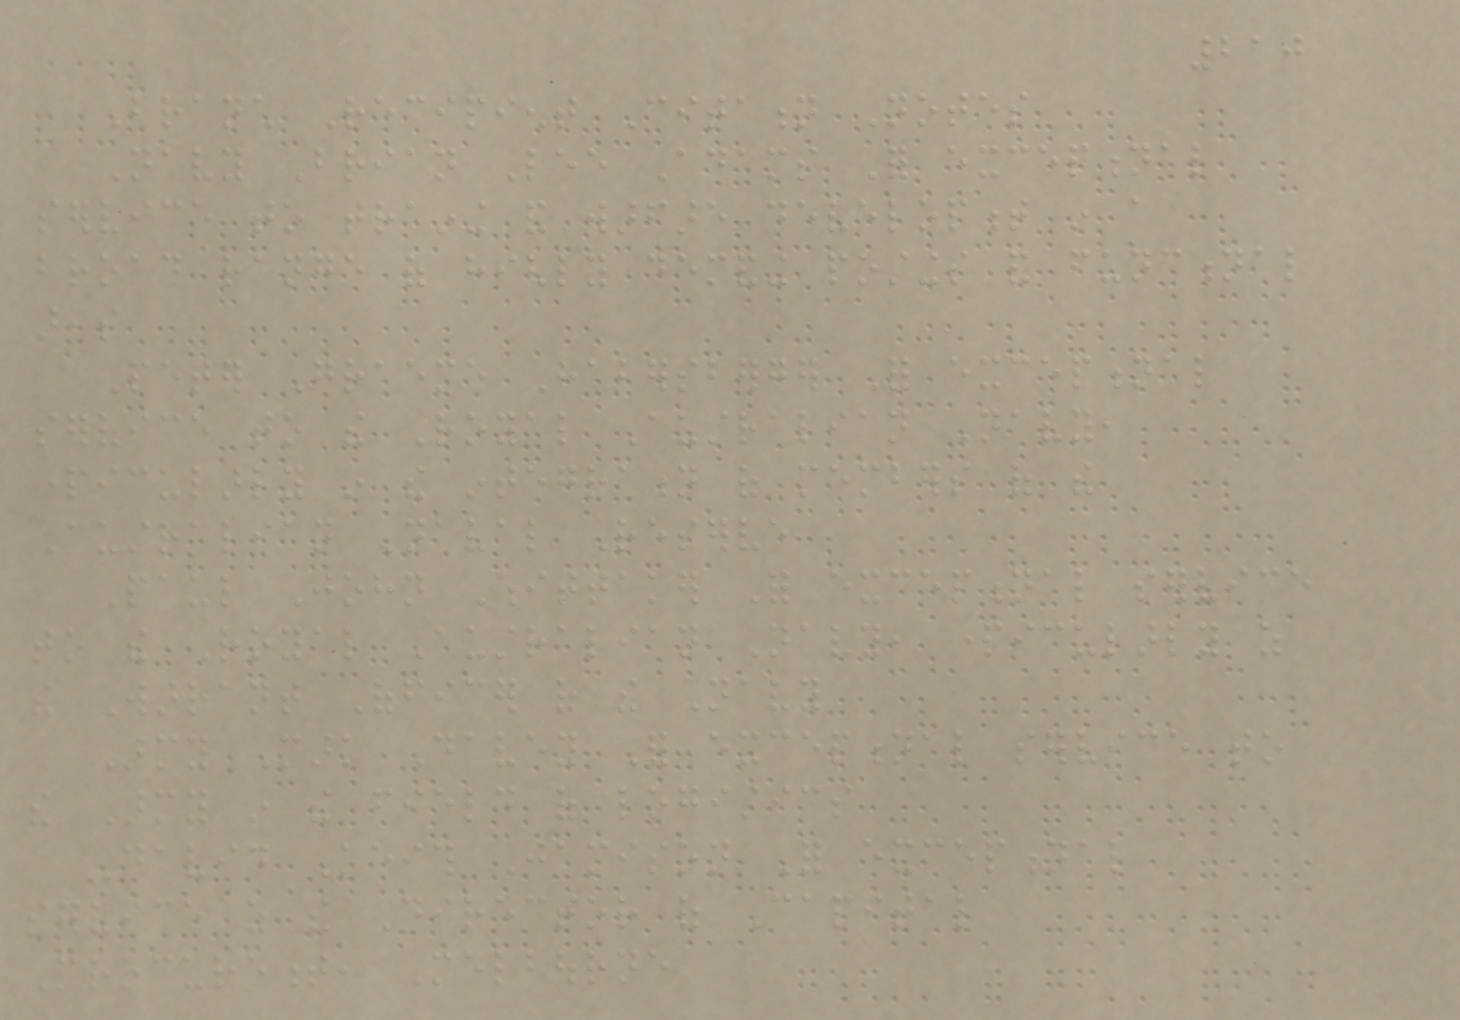210
Branch Recipient Citation Notes
Navy Brian Lee Adams For exceptional
service to training and warfare development in a
broad range of highly demanding postings and functional
areas
Peter Graeme Habersberger For exceptional
service to the Royal Australian Navy,
particularly in the integration of members of the
Australian Naval Reserve
Paul John Whittaker For exceptional service
to the Royal Australian Navy, particularly as
the Warrant Officer of the Navy
Army Mark Davey For exceptional service to
the Army in the field of logistics
David Keith Jamison For exceptional
service as the Director of Capital
Procurement, Melbourne
